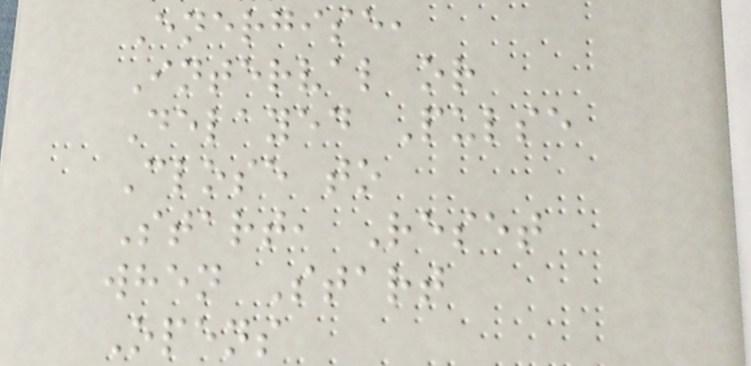Energise,
Interval or
Delayed Pulse
Close to
Start, Reset
when Start
Opens
